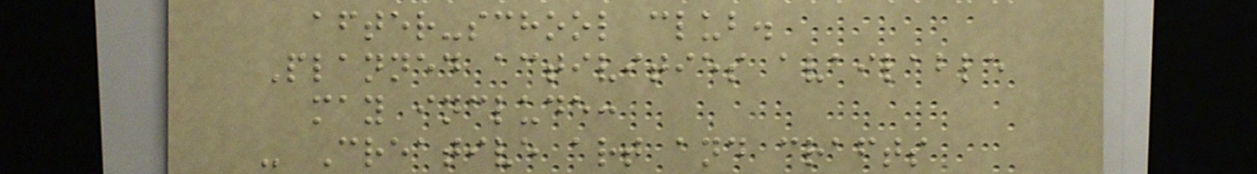after-school club.
Planned activities available
may include:
- Creative art and crafts
